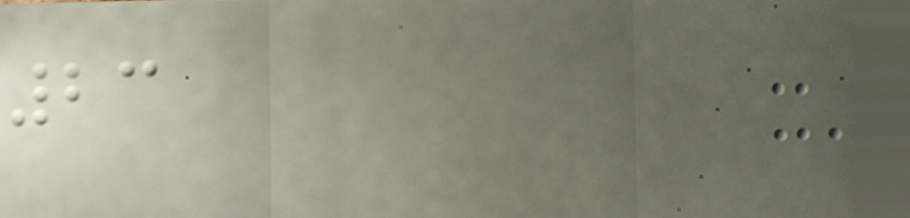23
